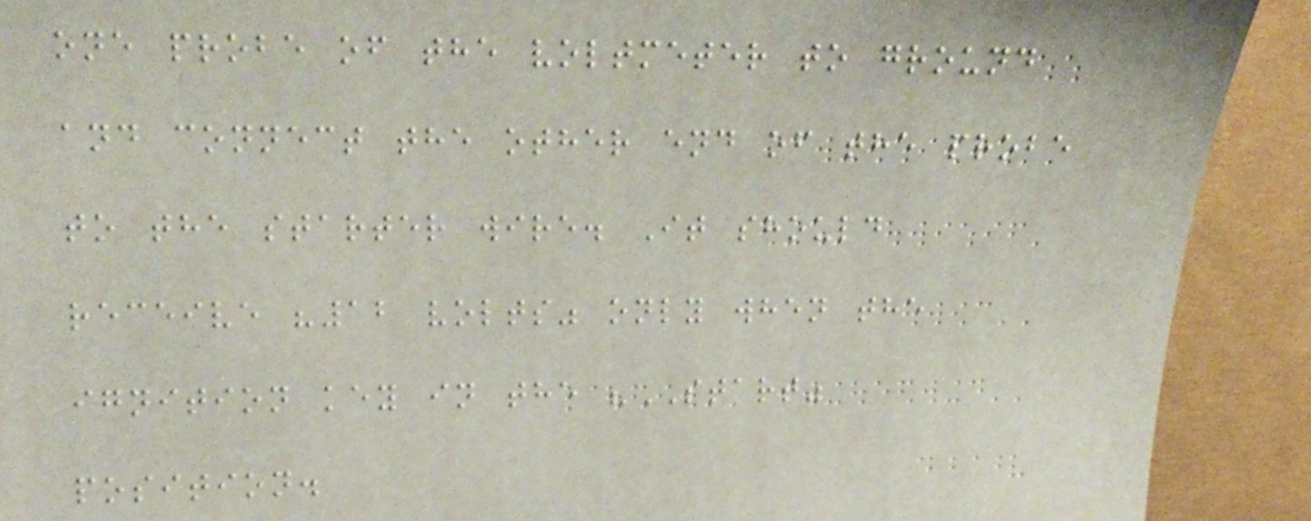one probe of the voltmeter to ground
and connect the other end of the probe
to the starter wire. It should
receive "12 volts" only when the
ignition key in the "START"
position.
